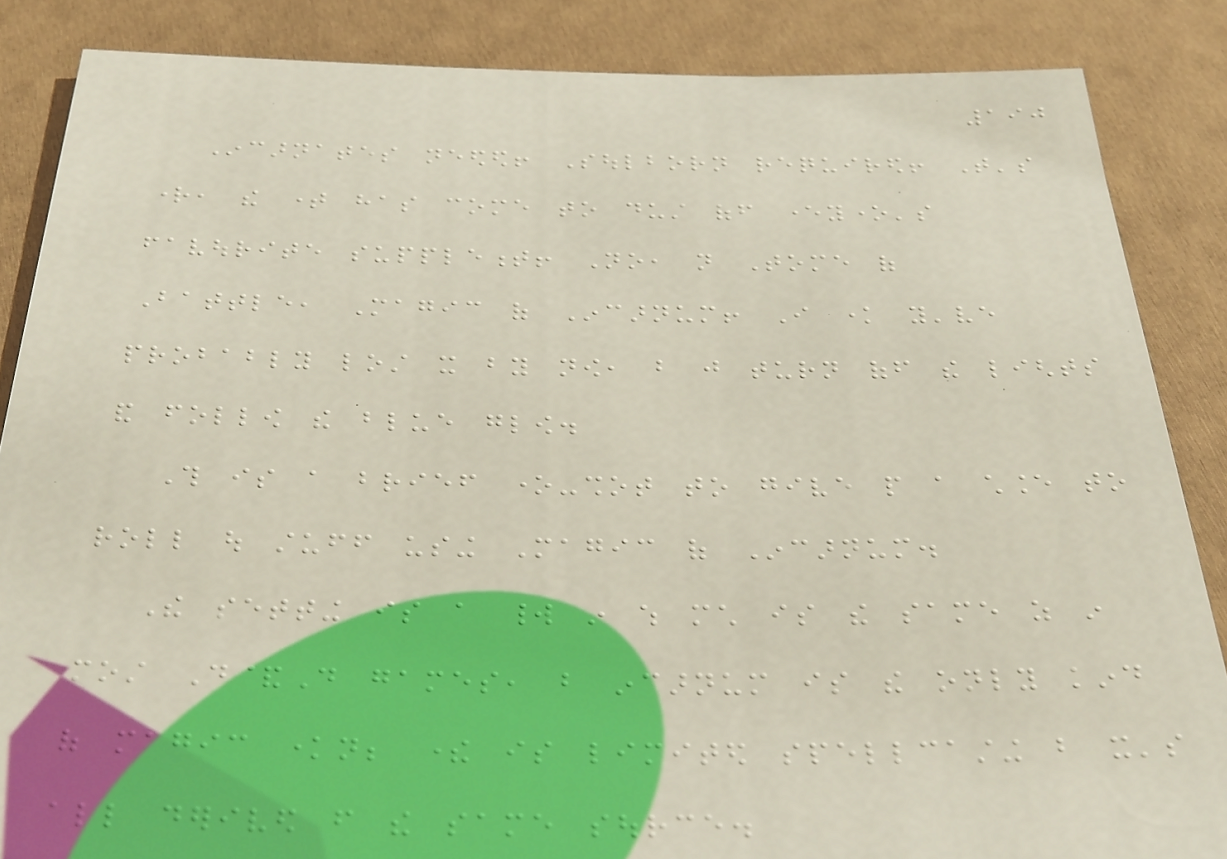190
Incarnates needed! Soulborn required! That's
right, the time has come to dust off everyone's
favourite supplement! No, not Tome of
Battle, Magic of Incarnum! I know you've
probably lost it by now, but just turn off the lights
and follow the blue glow.
This is a brief one-shot to give people a chance to
roll out stuff using Magic of Incarnum.
The setting is a world in which much is the same as in
most D&D games, but incarnum is the only kind
of magic known; there is limited spellcasting but it's
all derived from the same source.
